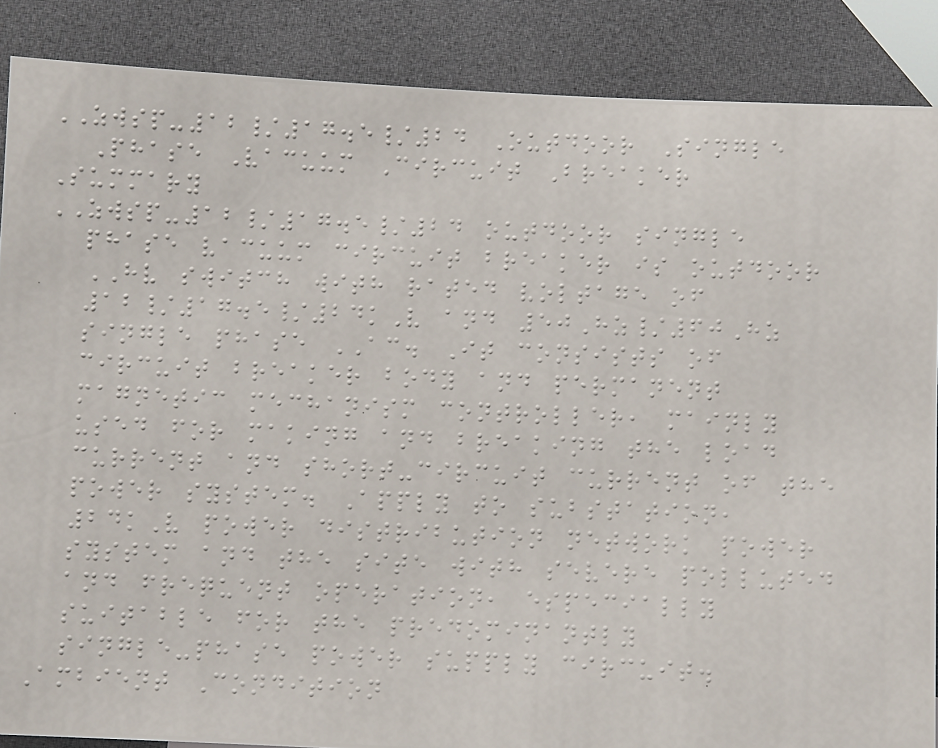ZWSP-12/17.5/24 Outdoor Single
Phase Vacuum Circuit Breaker
Summary
ZWSP-12/17.5/24 outdoor single
phase vacuum circuit breaker is outdoor
HV switch with rated voltage of
12/17.5/24kV and 50Hz/60Hz
single phase AC. It consists of
circuit breaker body and permanent
magnetic mechanism controller, mainly
used for making and breaking the load
current and short-circuit current of the
power system. Apply to substation,
24kV power distribution network power
system and the site with severe polluted
and frequent operation, especially
suitable for the predominantly
single-phase power supply circuit.
Ambient Condition
